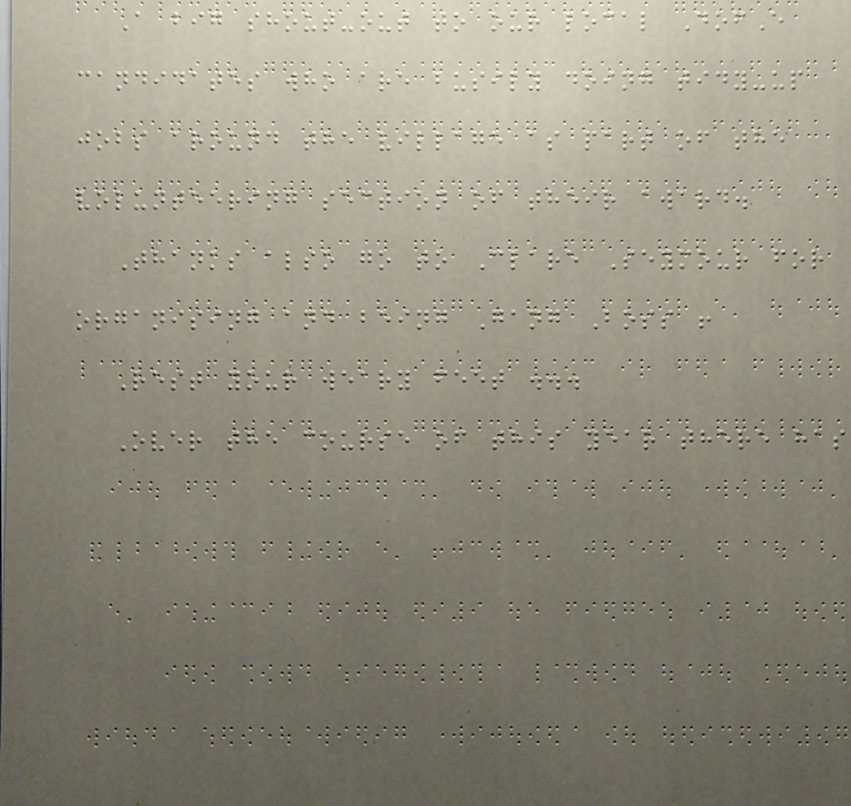A big shout-out to our local DofE
candidates who are busily doing tidy-up
jobs around the village as part of the
volunteering section of their award.
Thanks also go to Clare Seymour for
organising and being Gang Boss !
Rest your weary feet ...
Over the course of this year there has
